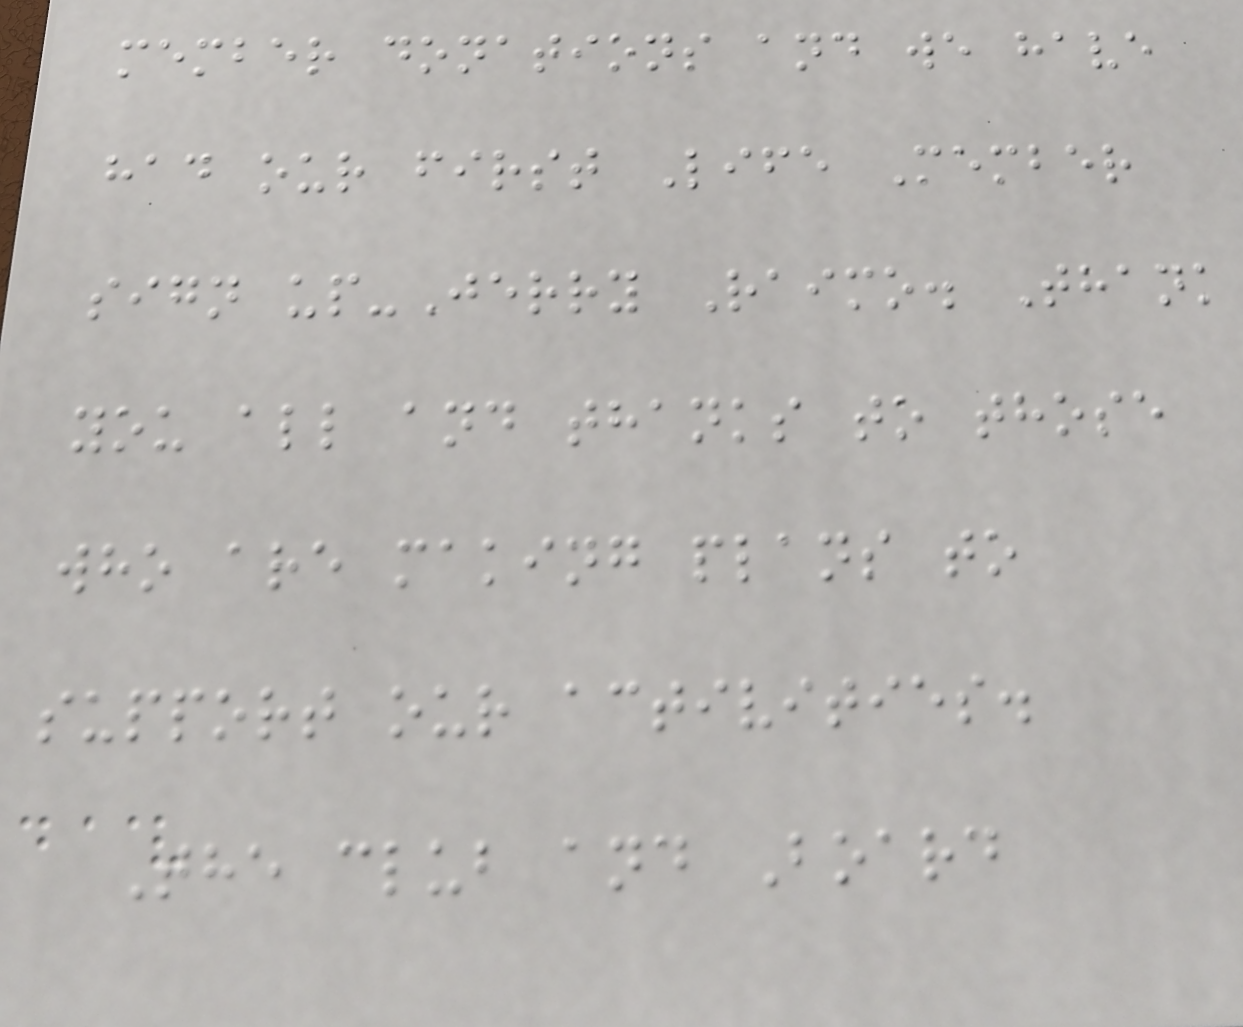member donations and we have
had our first Life Member
sign up-Jerry Raimo. Thank
you all and thanks to those
who are making plans to
support our activities.
The club and Board
